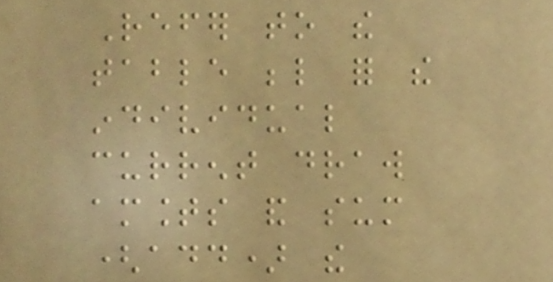Refer to the
table below for the
individual
current draw
amounts and sum
(add) the
